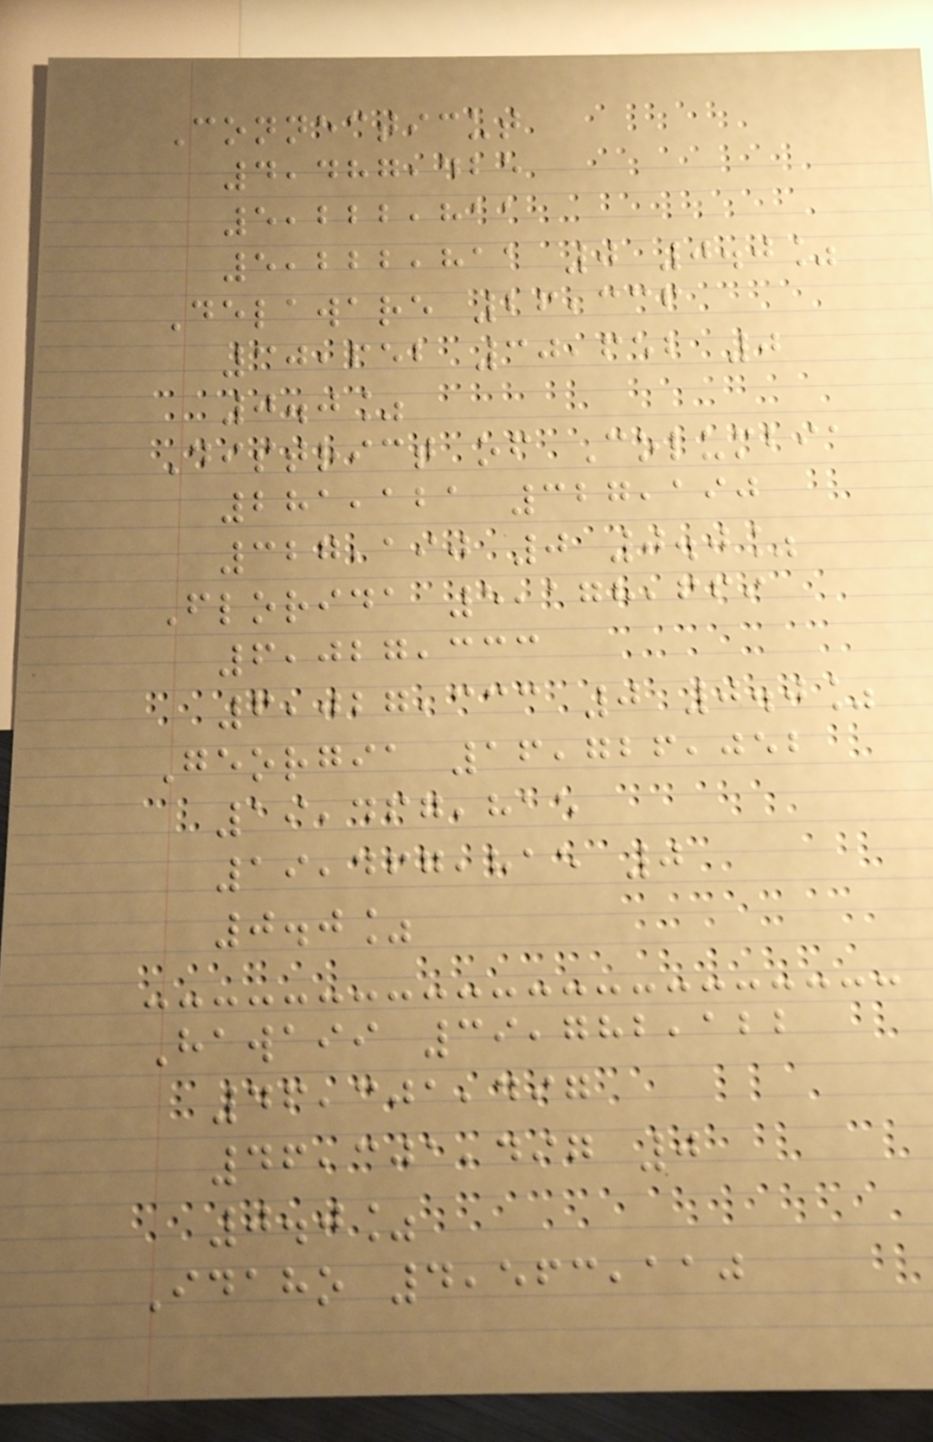Connecticut
4,487,425
5,222,811
5,222,811 0 0.0%
Delaware 26,336
30,652 30,652 0
0.0%
District of Columbia
281,121 327,190
327,190 0 0.0%
Florida 5,178,669
6,027,333
6,027,333 0 0.0%
Georgia 16,726,052
19,467,815
19,467,815 0
0.0%
Hawaii 39,782,122
46,301,497
46,301,497 0
0.0%
Idaho 4,563,110
